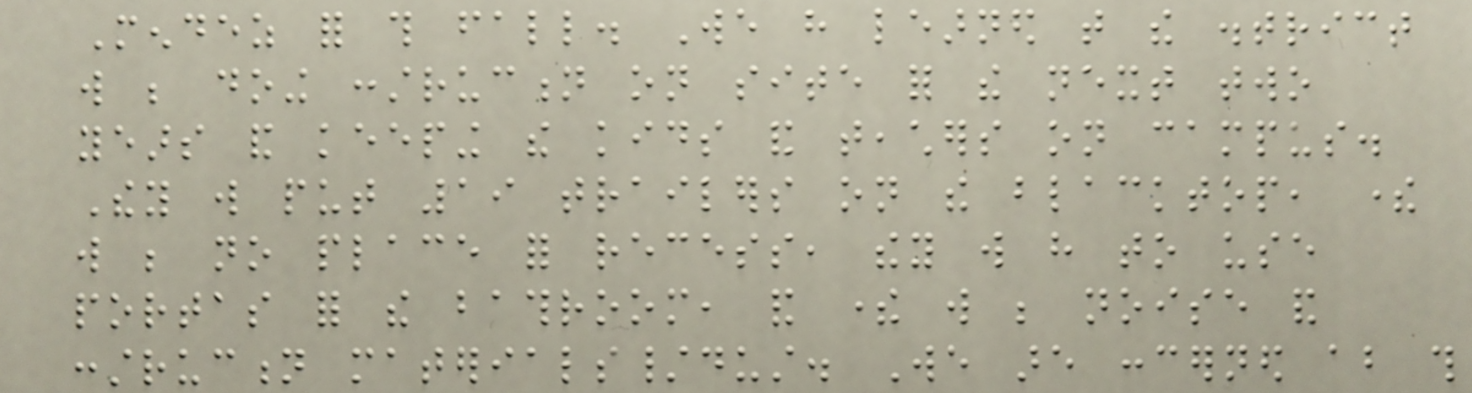Mendez for this fall. We have learned that the district
will be doing construction on site for the next two
years and keeping the kids and teachers on campus.
They will put 19 trailers on the blacktop, there
will be no place for recess, they will have to use
portas for the bathroom, and there will be noise and
construction materials/dust. We are concerned about this
